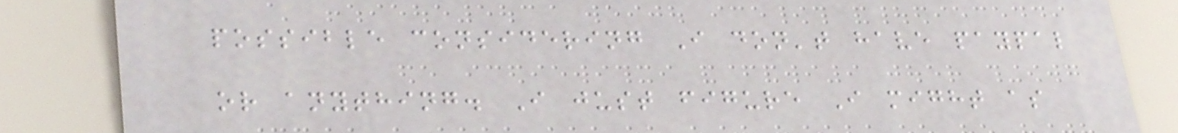possible considering I don't have paypal
or anything. I just figure I might as
